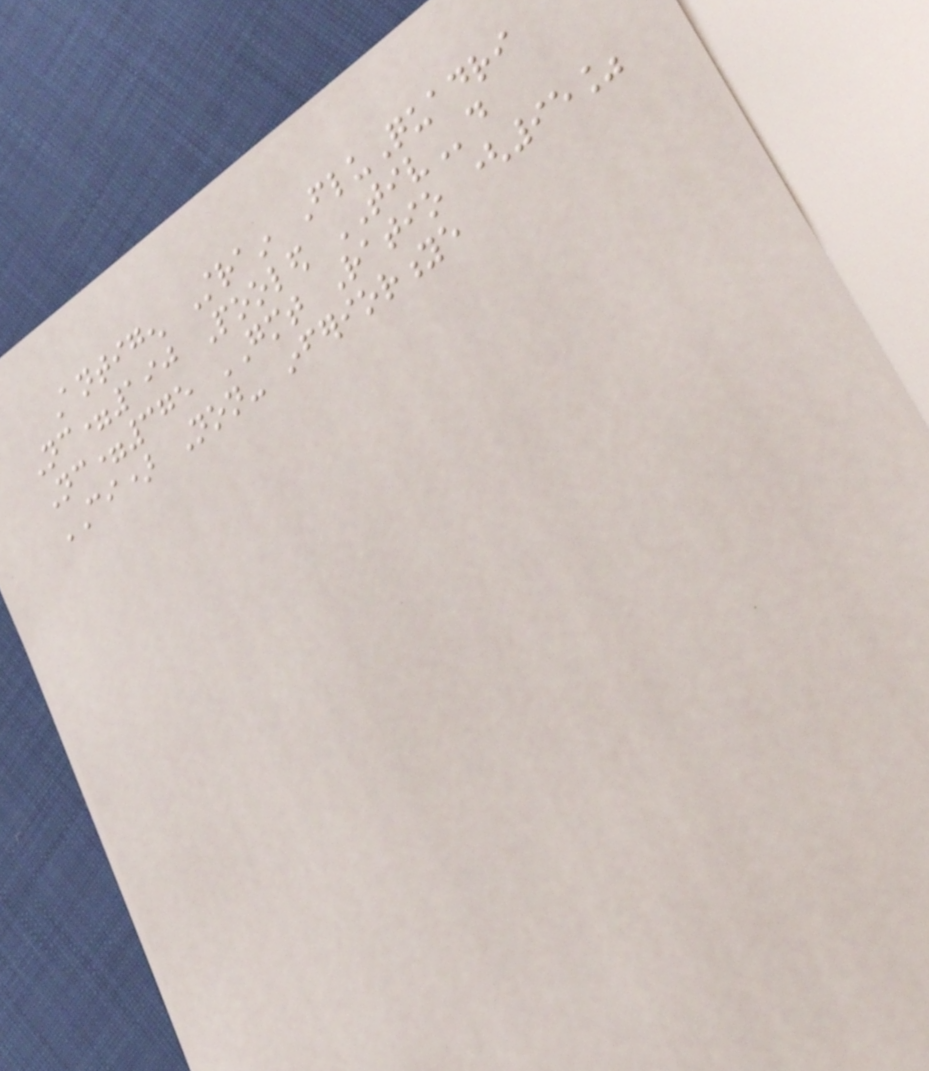Antigen Strain FluQuadri
Nc=190 Pooled TIVd
Nc=375 GMT Ratio (95%
CI) Non- inferioritye
